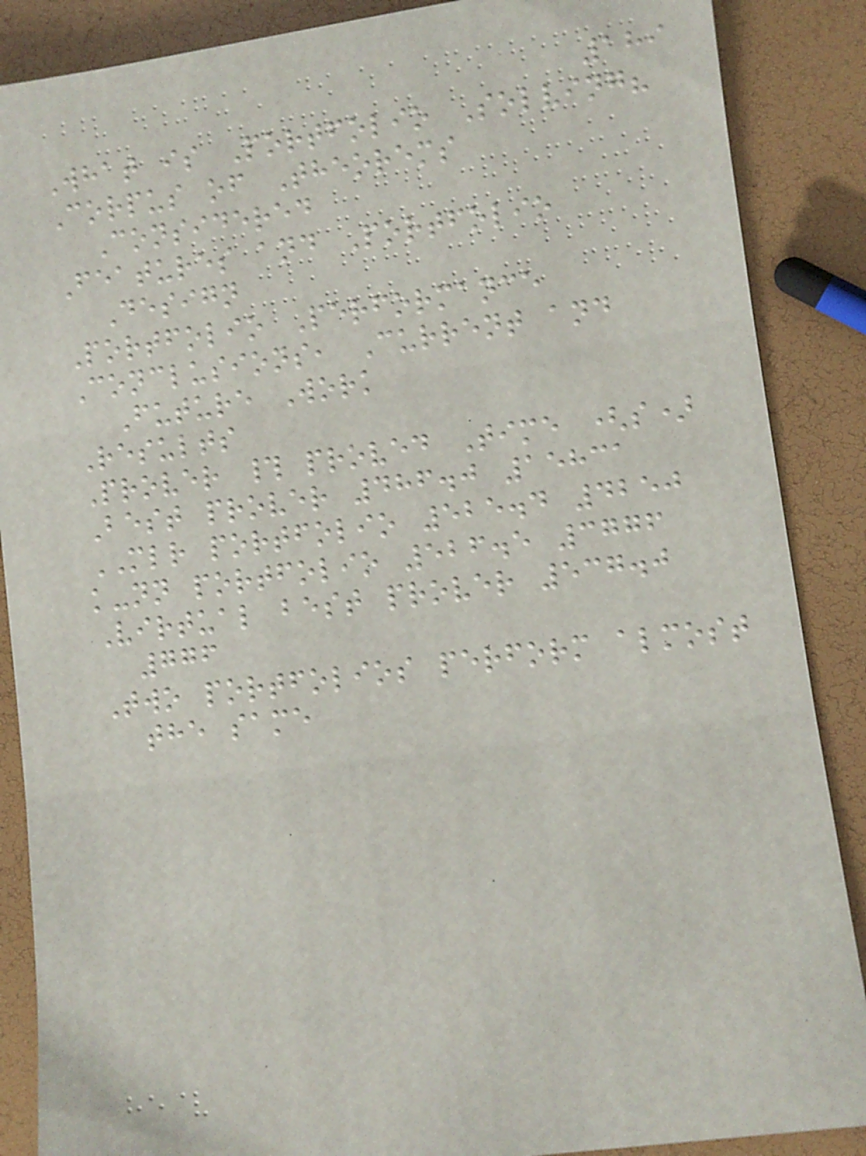189
What is Portfolio Solving?
Corpus of Theorems
Considered
Features and Portfolio
Design
Portfolio Performance
Conclusions, Current and
Future Work
Results
Prover # proved Time (s)
Best prover 486.0 15831
MLR portfolio 525.4 4250
k-nn portfolio 526.5 3776
Virtual best prover 537.0
776
Two portfolios perform almost
the same
